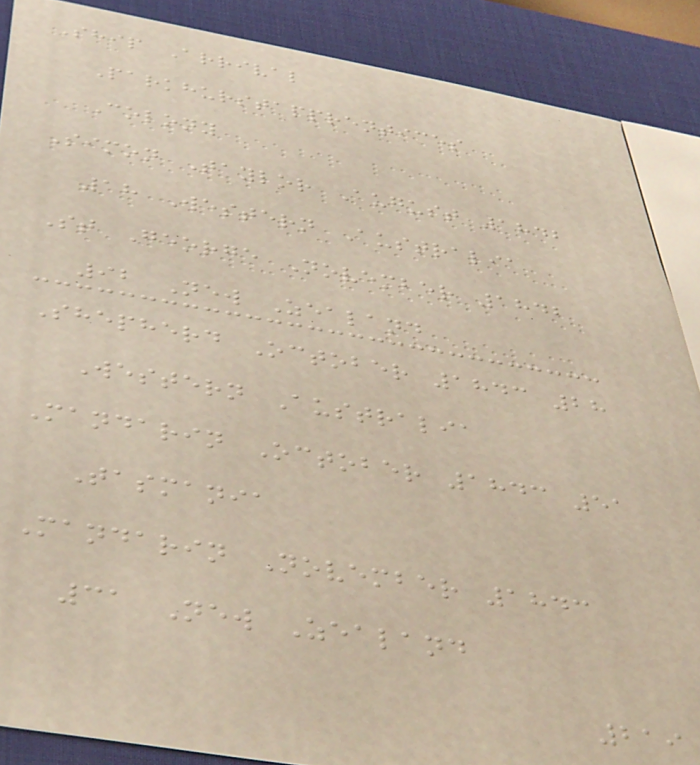Ship Arrival
Parkhurstapprentices
Colony
Simon Taylor August 1842
18 Western Australia
St George November 1842
92 New Zealand
Shepherd October 1843 28
Western Australia
Mandarin October 1843 51
Tasmania
Mandarin November 1843
31 New Zealand
219
